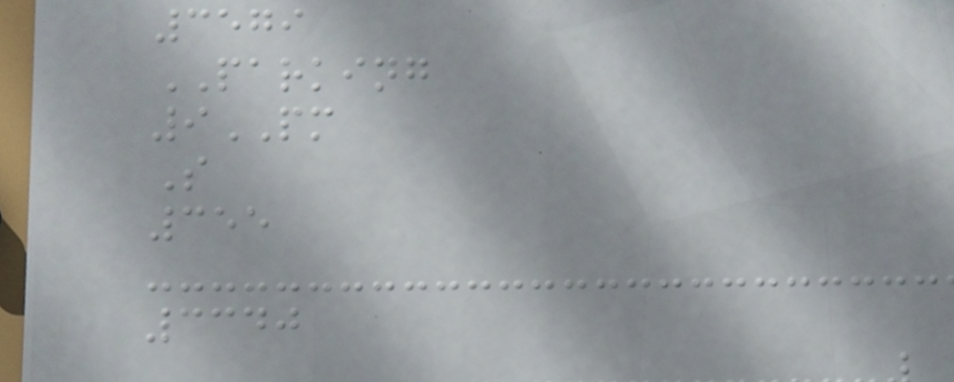3579
PARKING
9PM
S
355
3340
